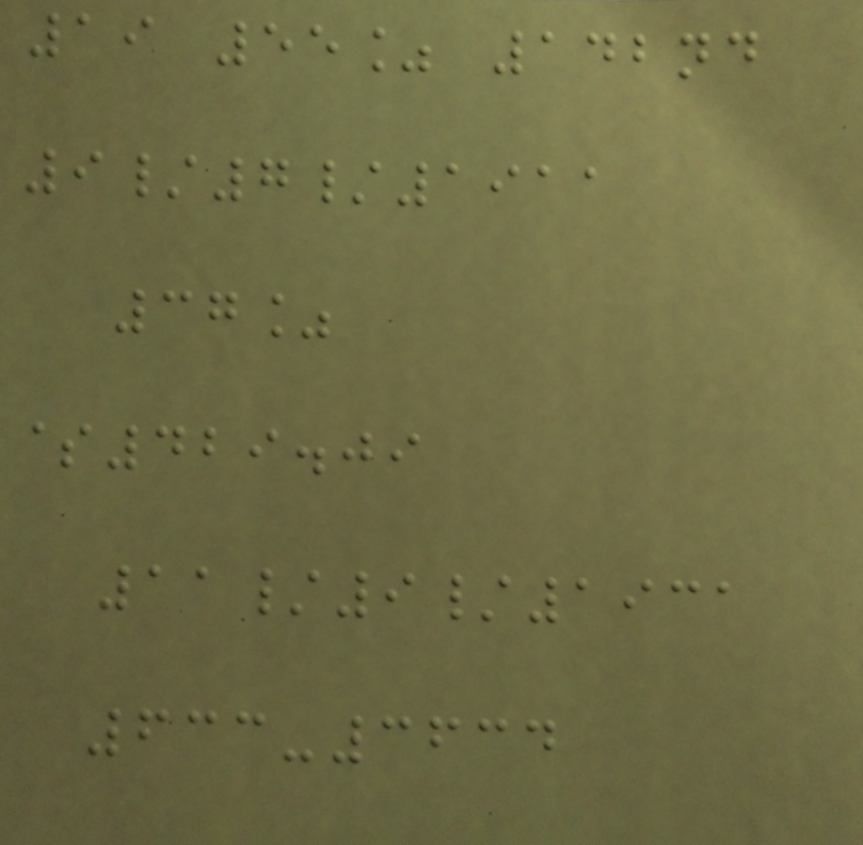19 55% 142nd
9/7/1911
37%
$429.09
11/9/1931
633-3634
